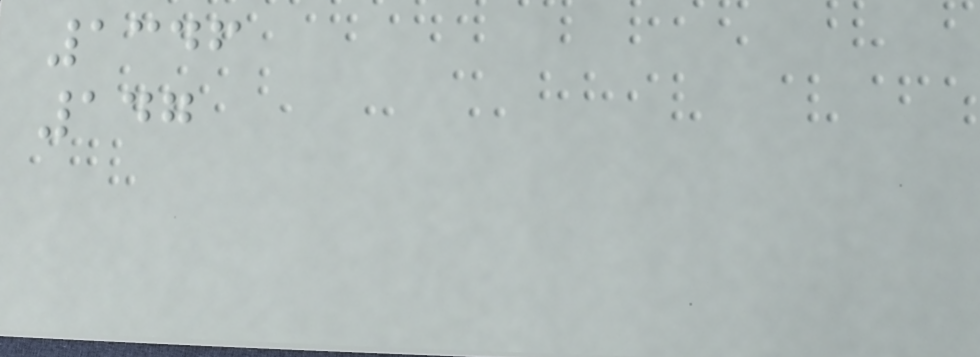1346
147
